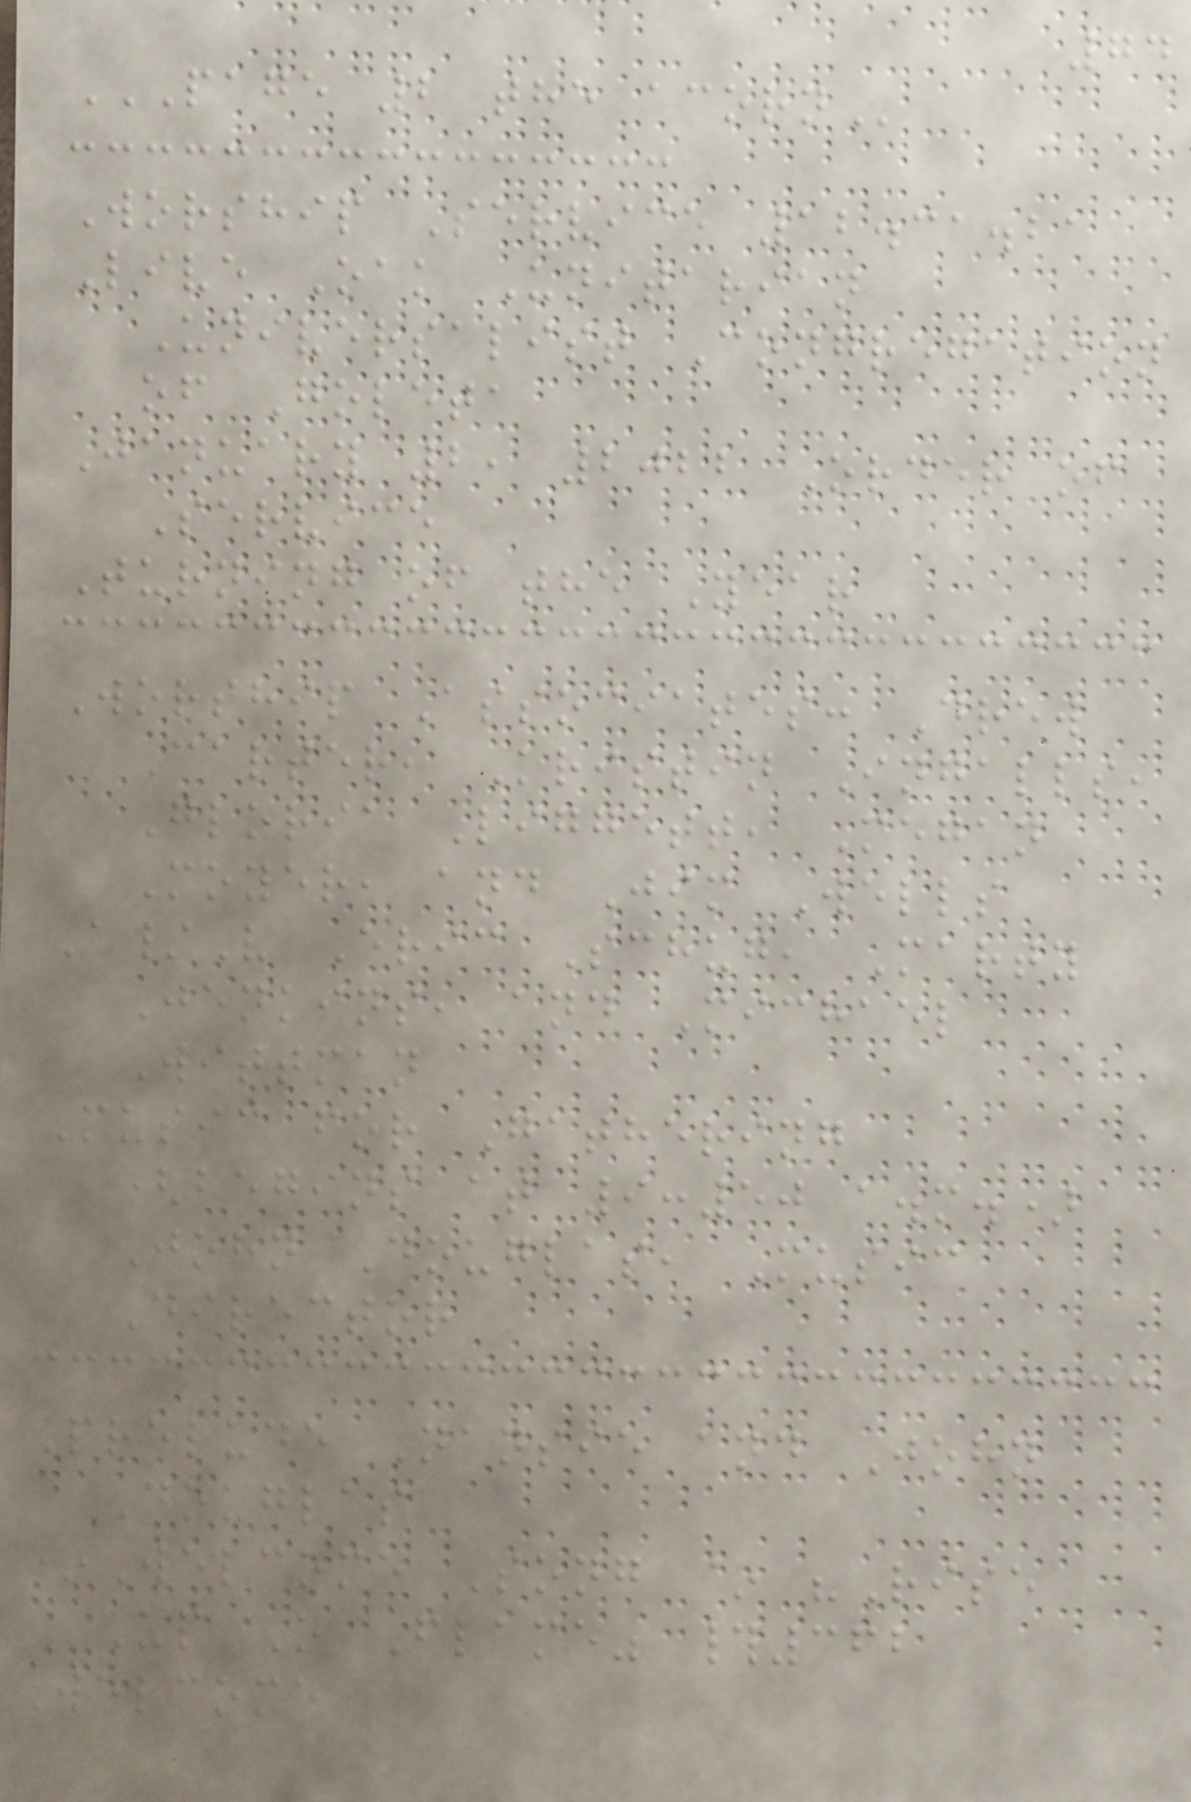74
PAGE 2 THE ACORN
Worship Service 12.31.21
Live Oak Unitarian
Universalist Congregation
of Goleta
January 2, 2022 Order of
Service
Turning of the Year
Worship Associates: Drew
Carter, Kristin Ingalls,
Gloria Liggett, Megan
Moyer, and Jim Wells
A/V Eric Schug, Marty
Jenkins, and Michael
Wittman
Music for Gathering
(begins at 9:50 a.m.)
John Douglas, Music
Director
Prelude Nansie and John
Douglas
*Welcome Song ~ "Rise
Up O Flame" #362
Welcome
